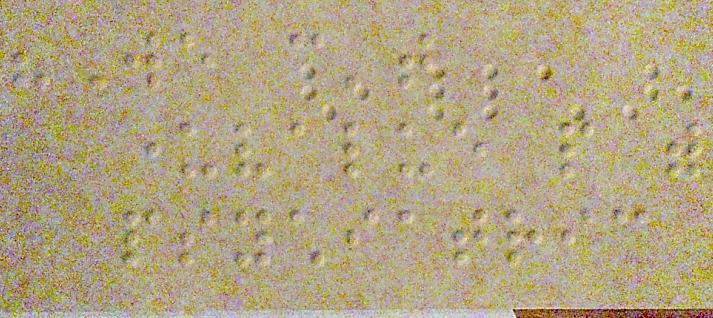"We can't
undervalue people with
psychiatric
